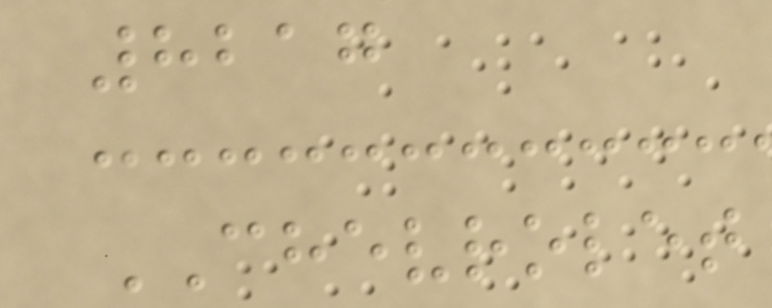8217
CHEVROLET
